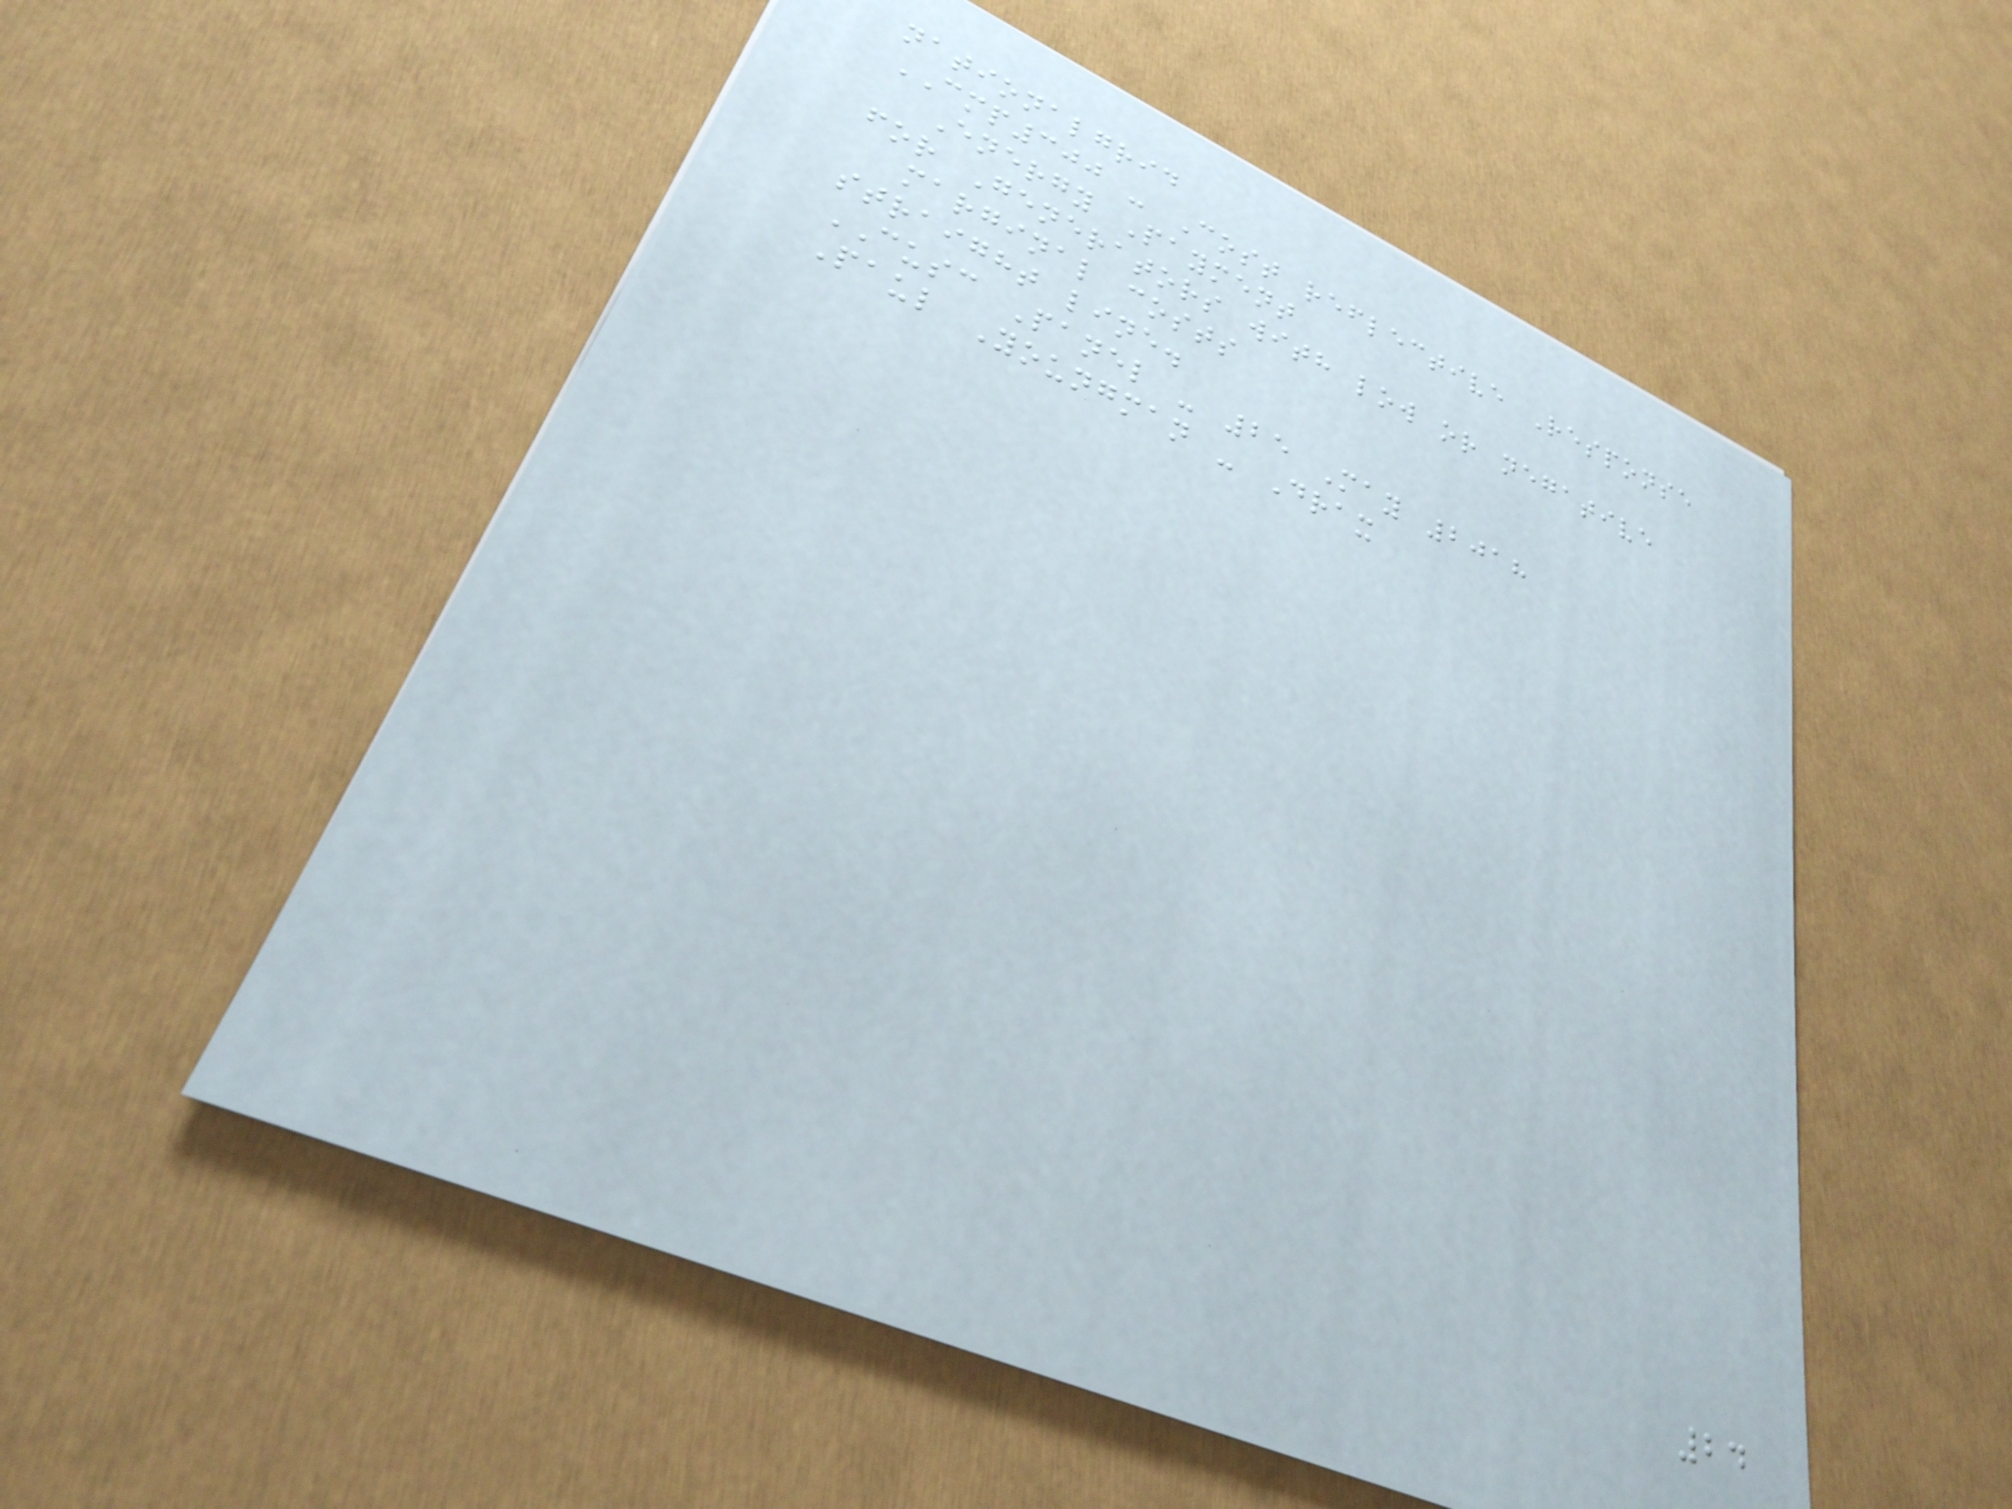nationalgrid
CMP300 - Cost reflective Response
Energy Payment
for Generators with low or negative
marginal costs
straight line.
CUSC Panel - 25 May 2018
Paul Youngman - Drax
24
